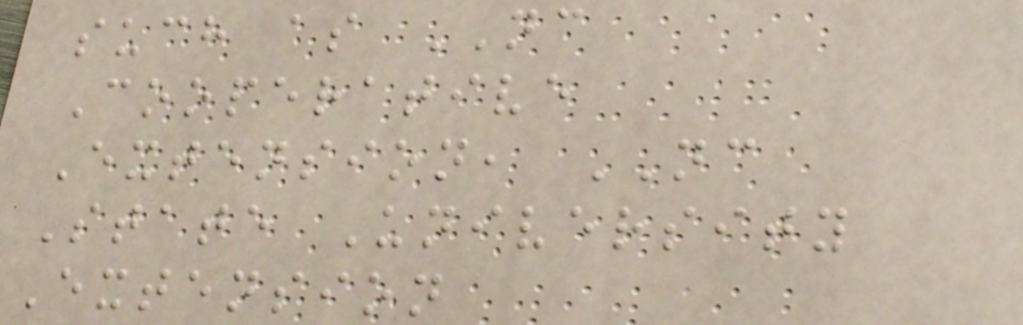such as NC
Cooperative
Extension, NC
State University
Extension
